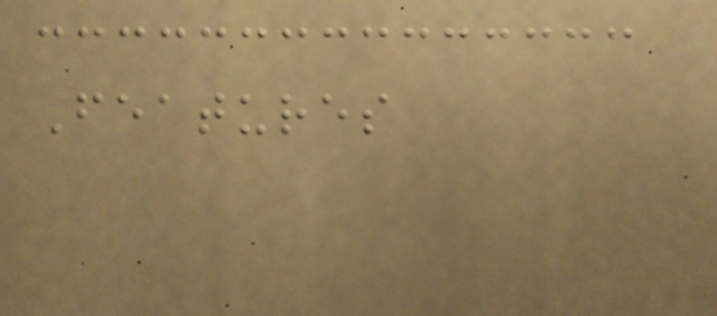Features
